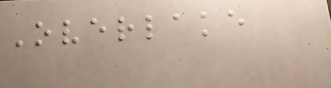Overlake
